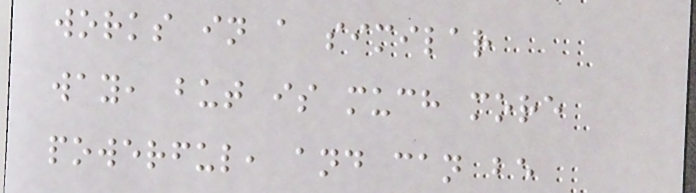works in a similar
way, but is much more
powerful, and can be
